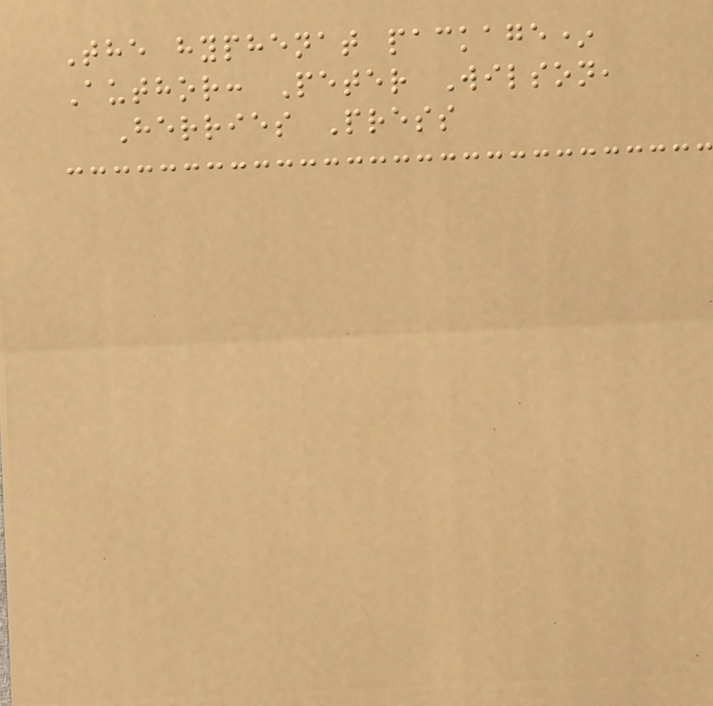The hyphenat package*
Author: Peter Wilson,
Herries Press
